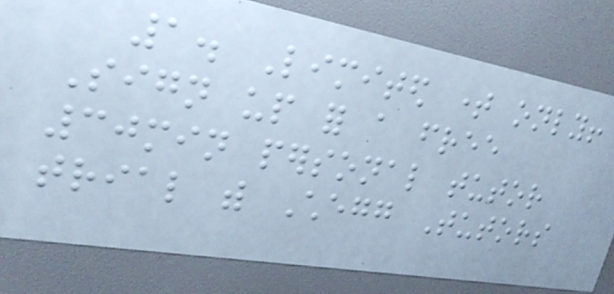1. Limited time only!
Sign up for a free
30min personal tutor
trial with Chegg Tutors
